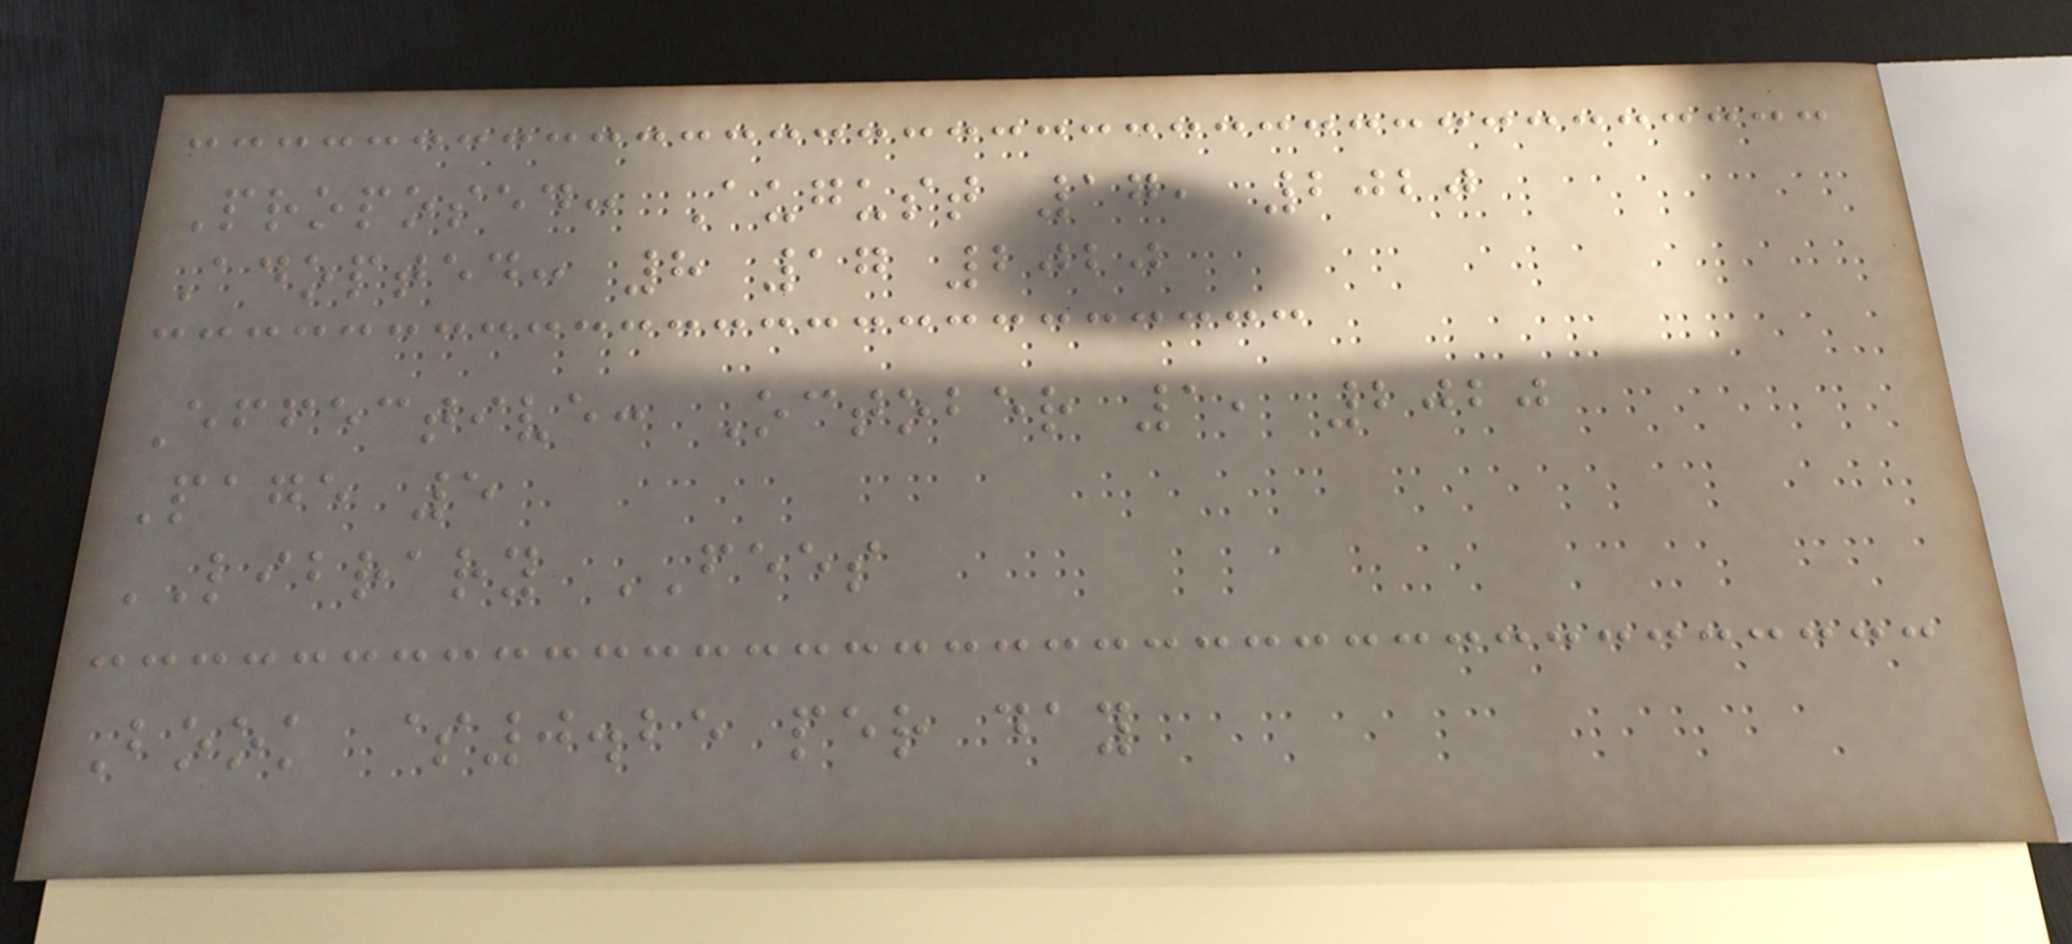Proposed: August 17, 2020
Adopted: 8 17 2020
Effective: October 1, 2020
Page 5
LIBRARY FEES
Book $0.25 per day
